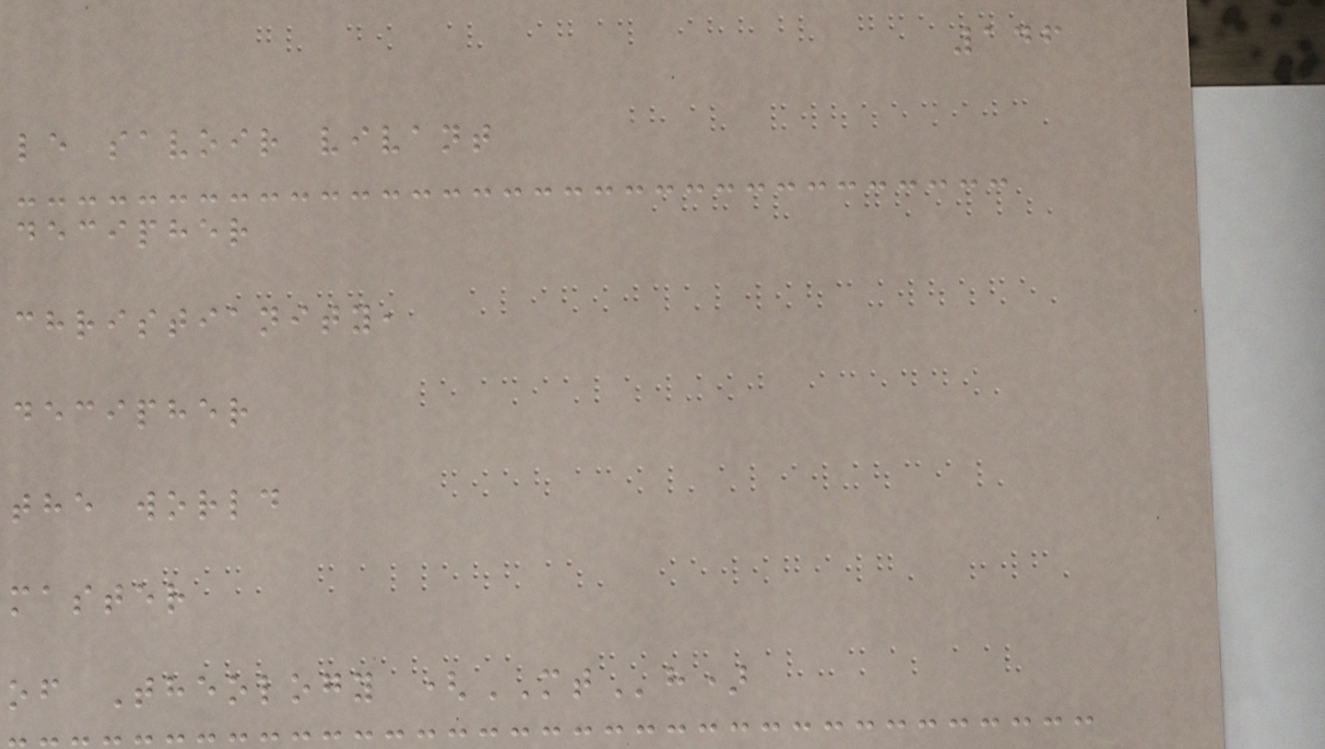146
le savoir vivant
decipher
christianity,
decipher
the world
master
of Theology (MTh)
